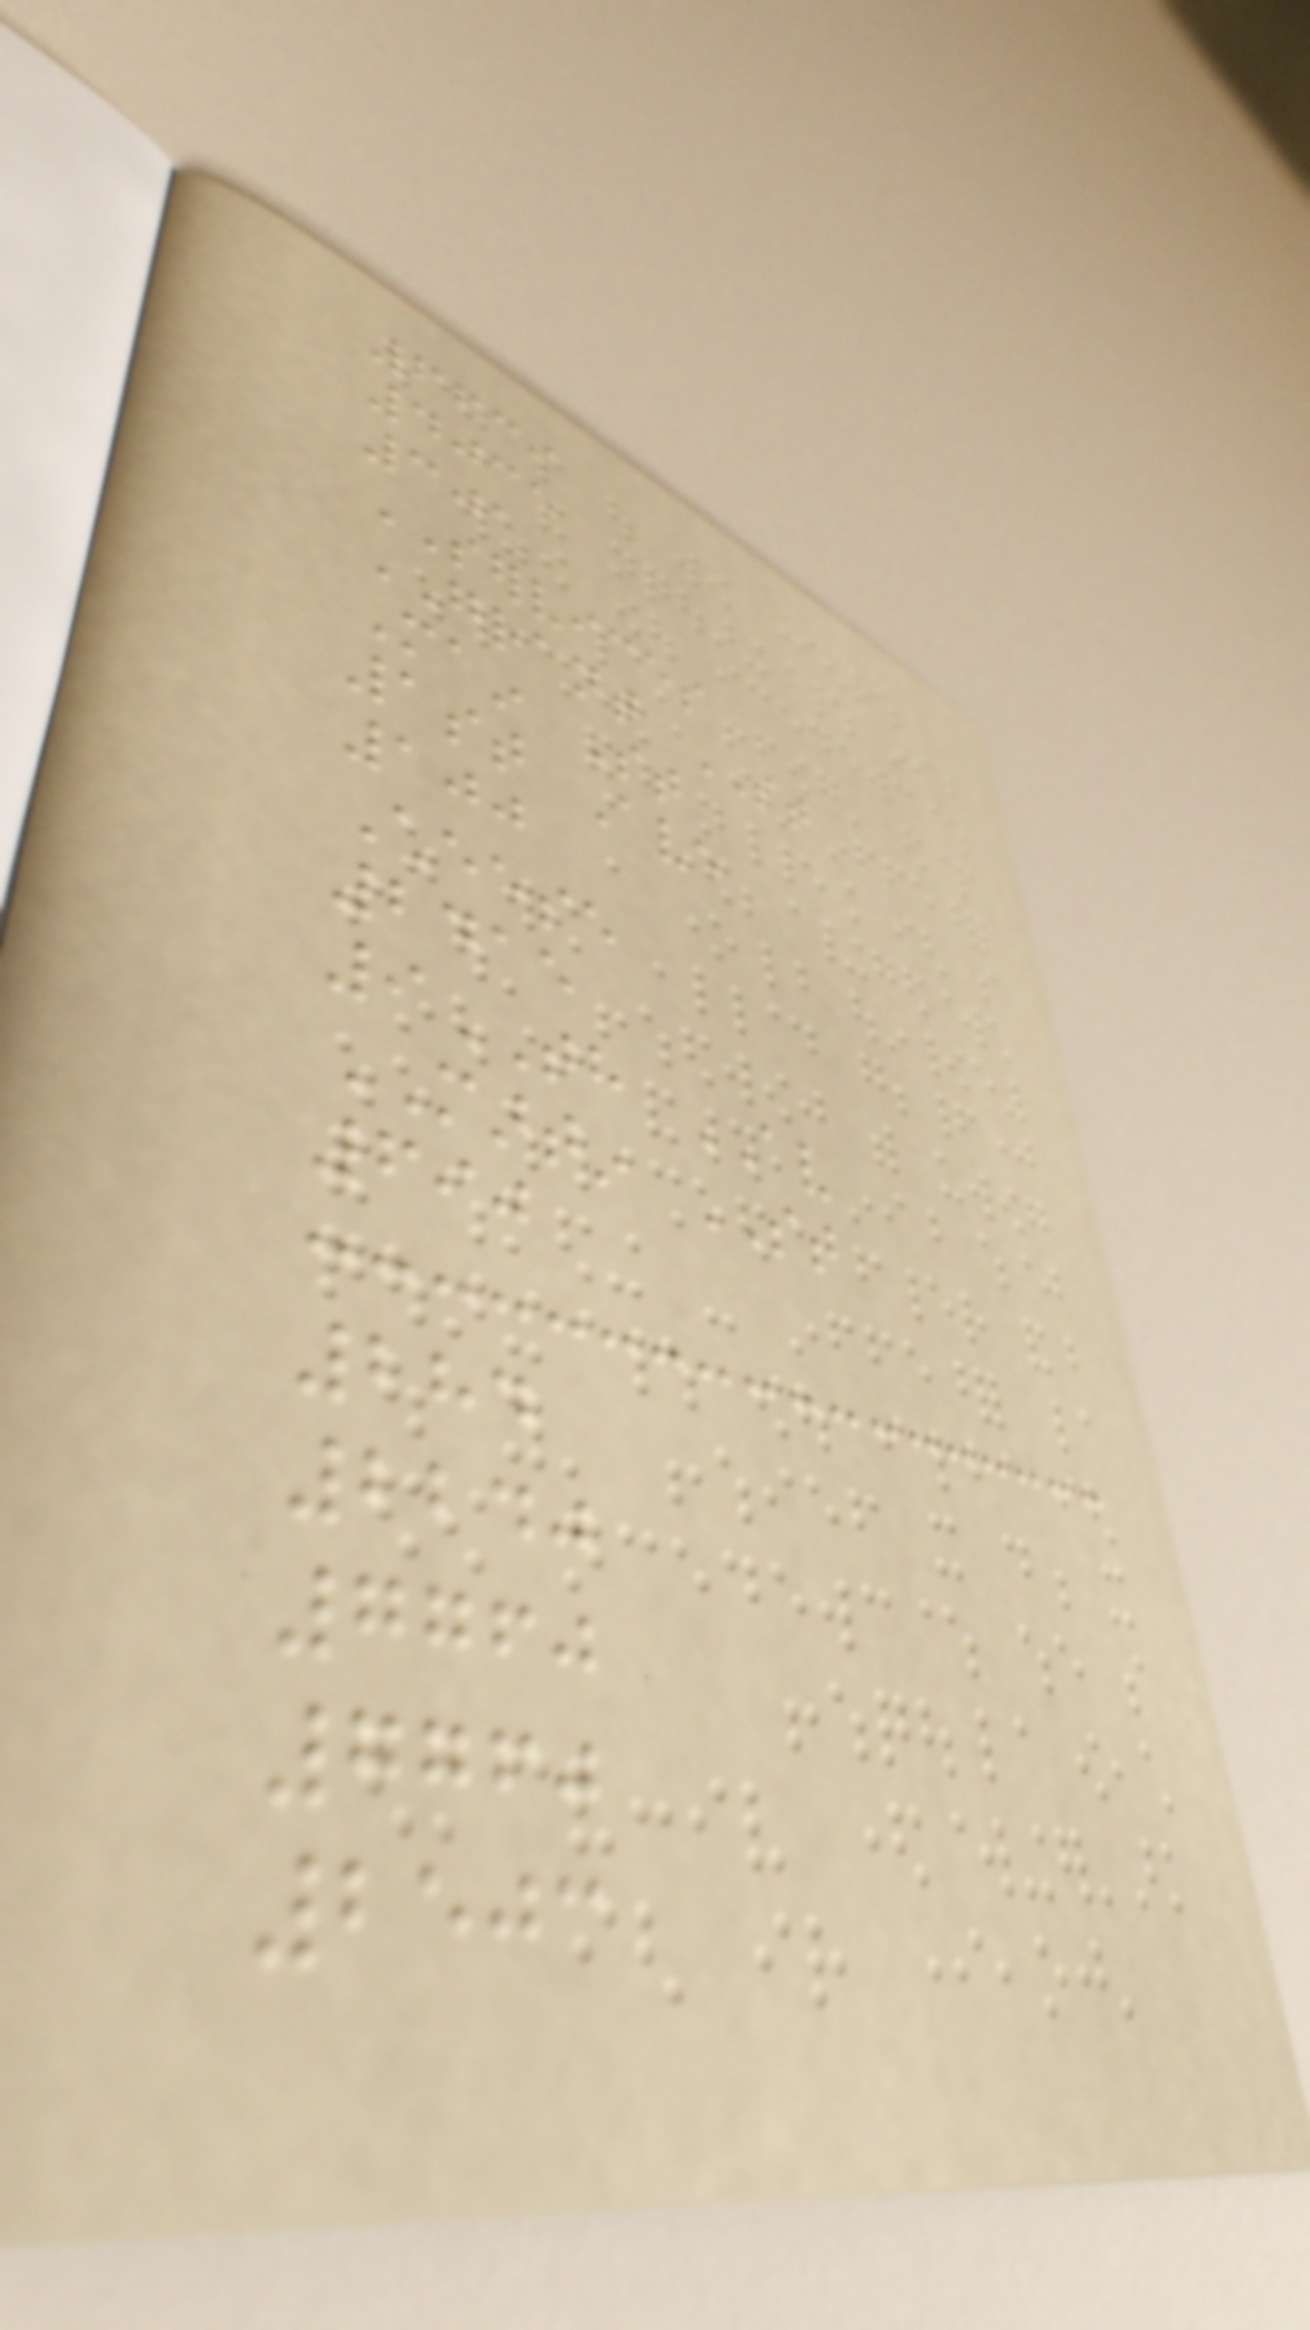6639
4035
301
SERVICES
GRANT ST
Main St
1st Ave
100
Cheese
2415
9TH AV
MARTIN ST
690
284
2240
7760
7760
2503
